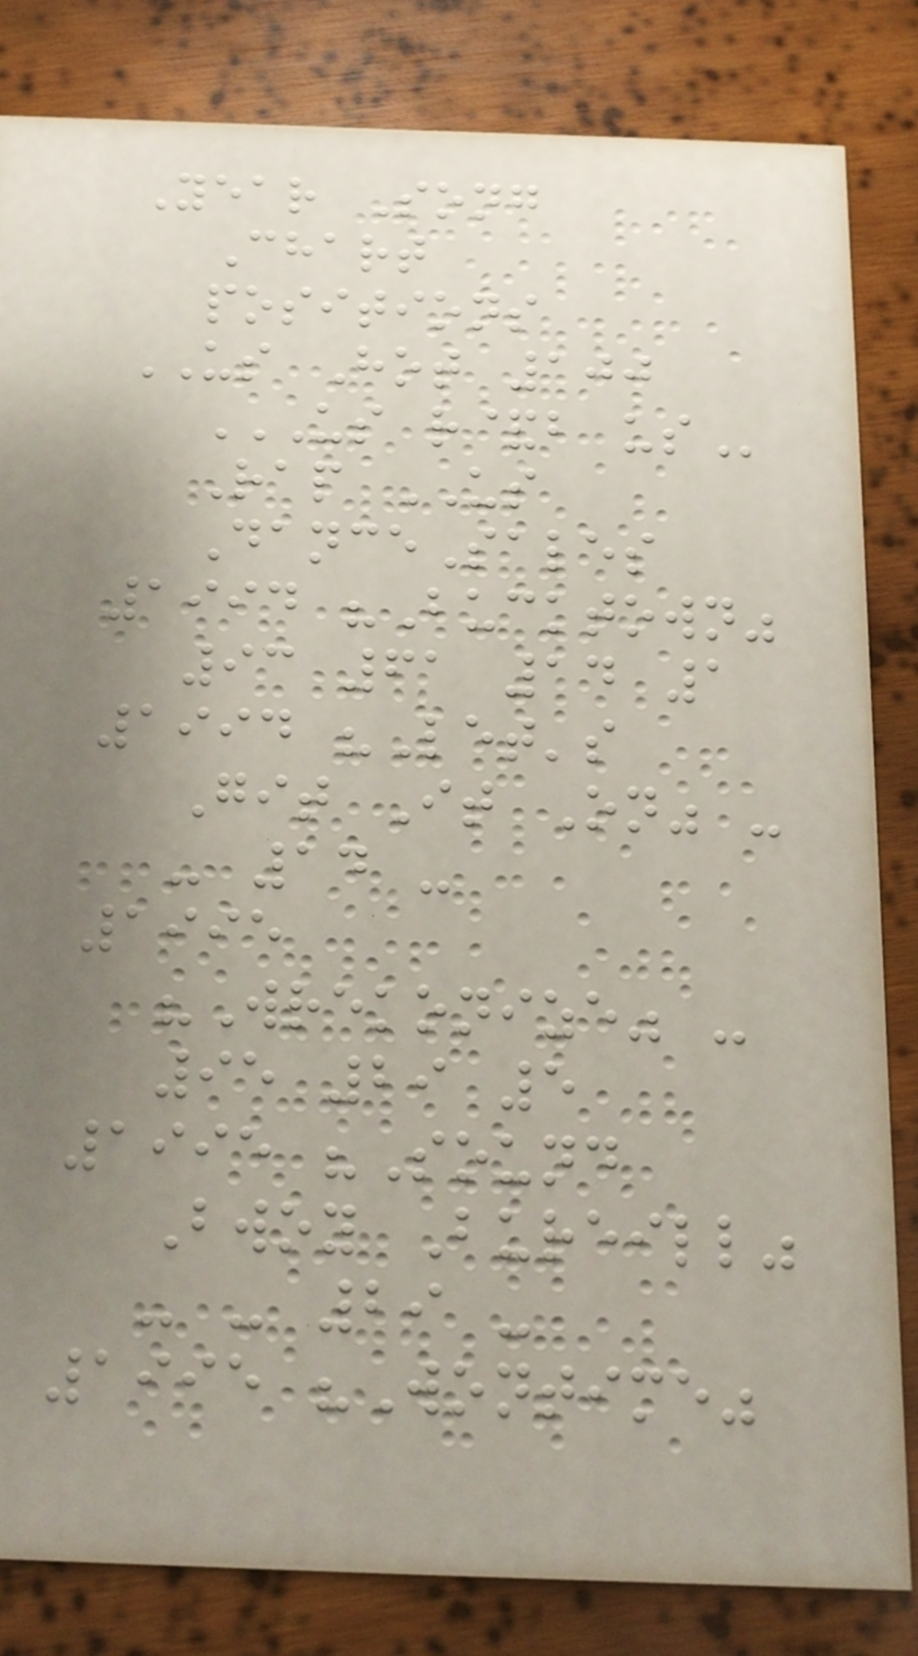Year Song
Chart
positions
US Hot 100
US R&B US
Rap US
DanceSales
1994 "Bucktown"
93 61 14 1
1994 "Let's
Git It On" -
- 14 -
1995
"Wrekonize" -
95 29 5
1995 "Sound
Bwoy Bureill"
- - 29 -
1995 "Wontime"
